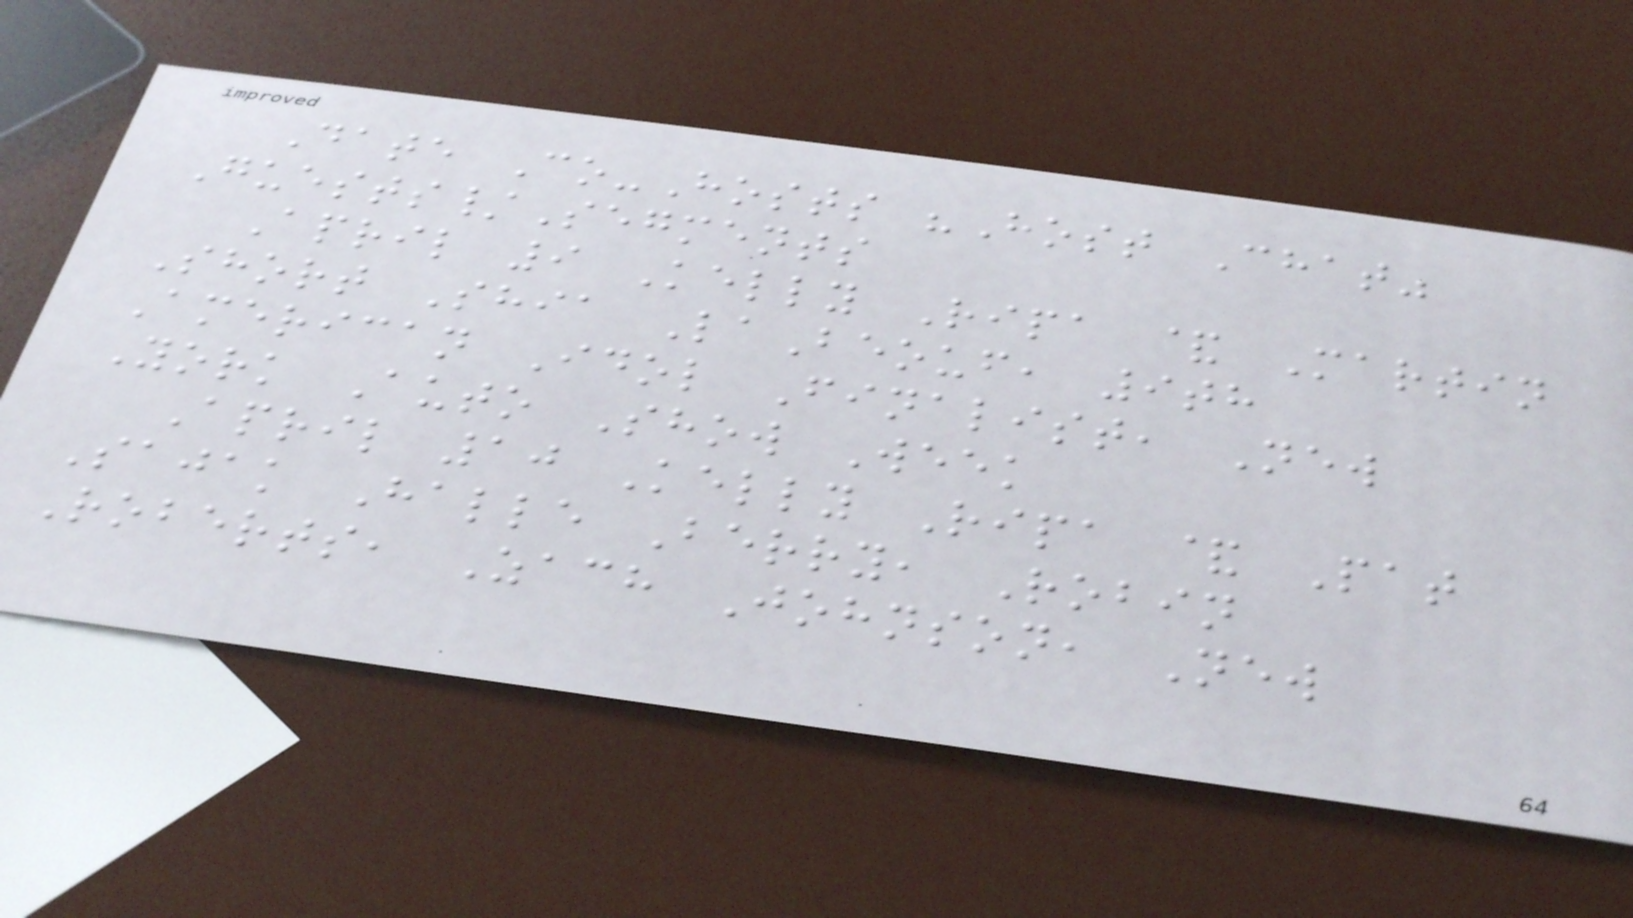Date Co-Hosts "Host Chat"
Guests/Segments
April 9 Kelly Ripa & Martin
Short Shia LaBeouf, 9th
American Idol Finalist, New
York Auto Show Week
April 10 Kelly Ripa & Pat
Sajak Halle Berry, Robin
Roberts, Zach Johnson, New
